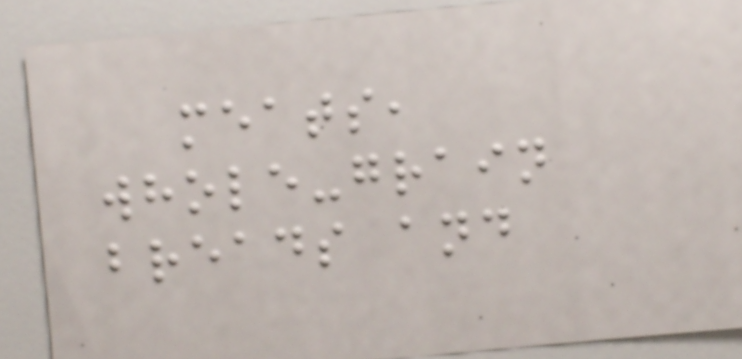meats,
whole-grain
breads and
